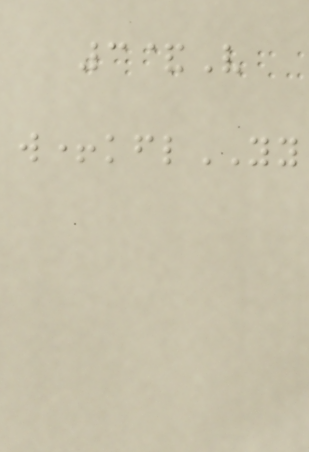3&V
w+kflYY
